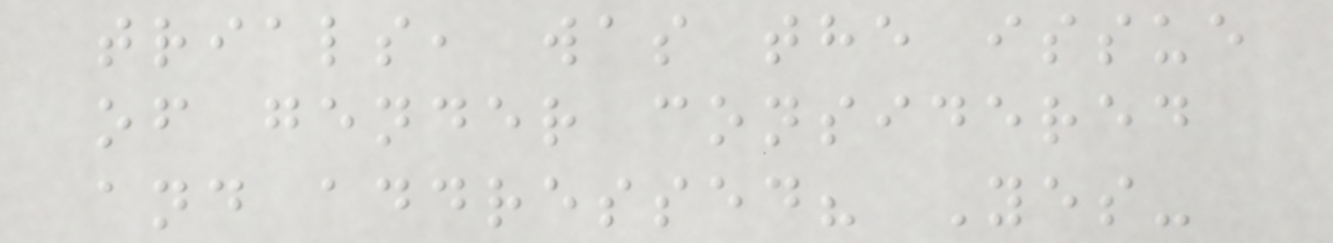trials, was the issue
of gender considered
and addressed? Yes-
